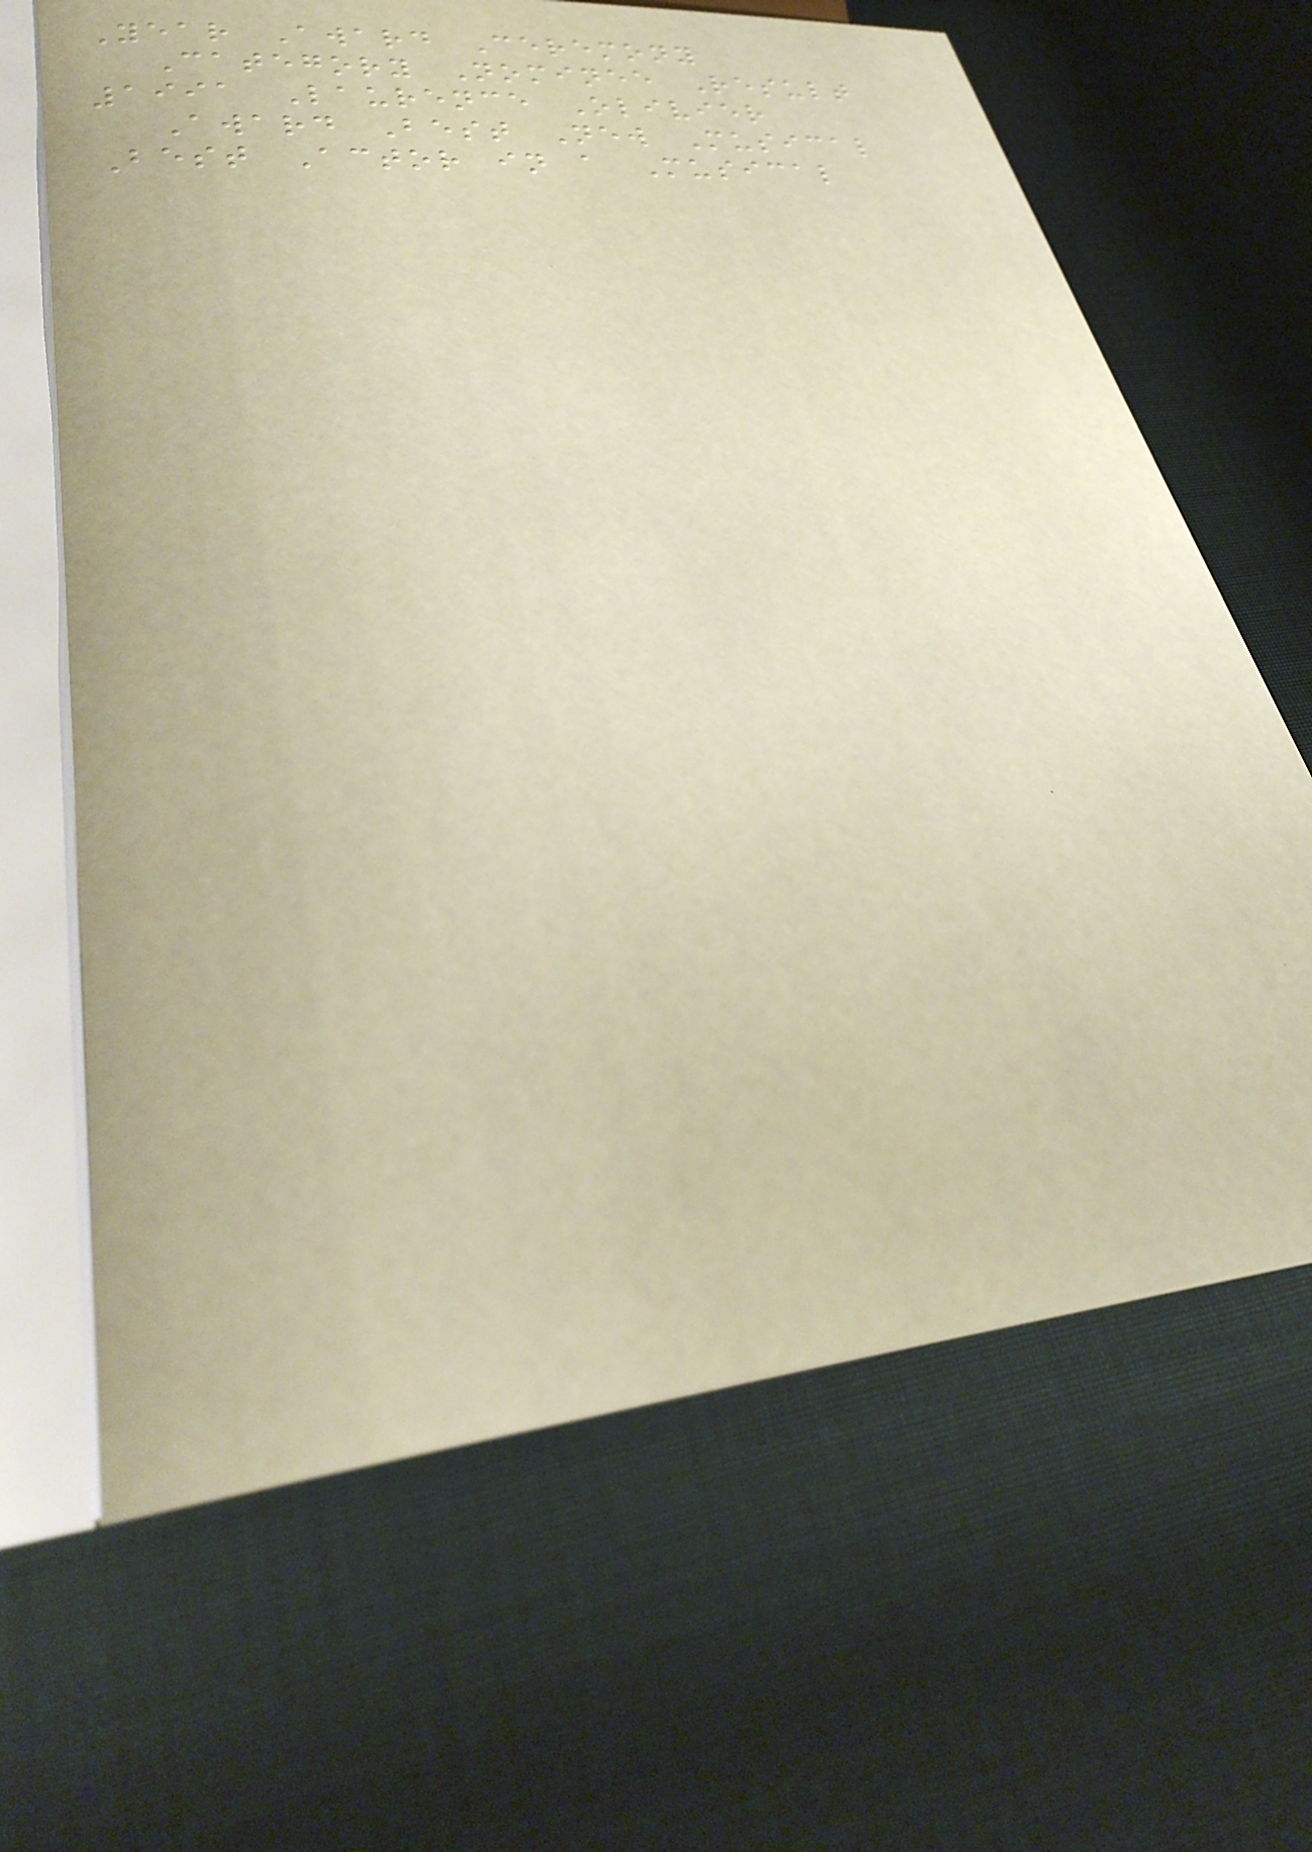Year Award Ceremony
Category Nominee Result
1991 Laurence Olivier
Award Best New Musical
Best Actor in a Musical
